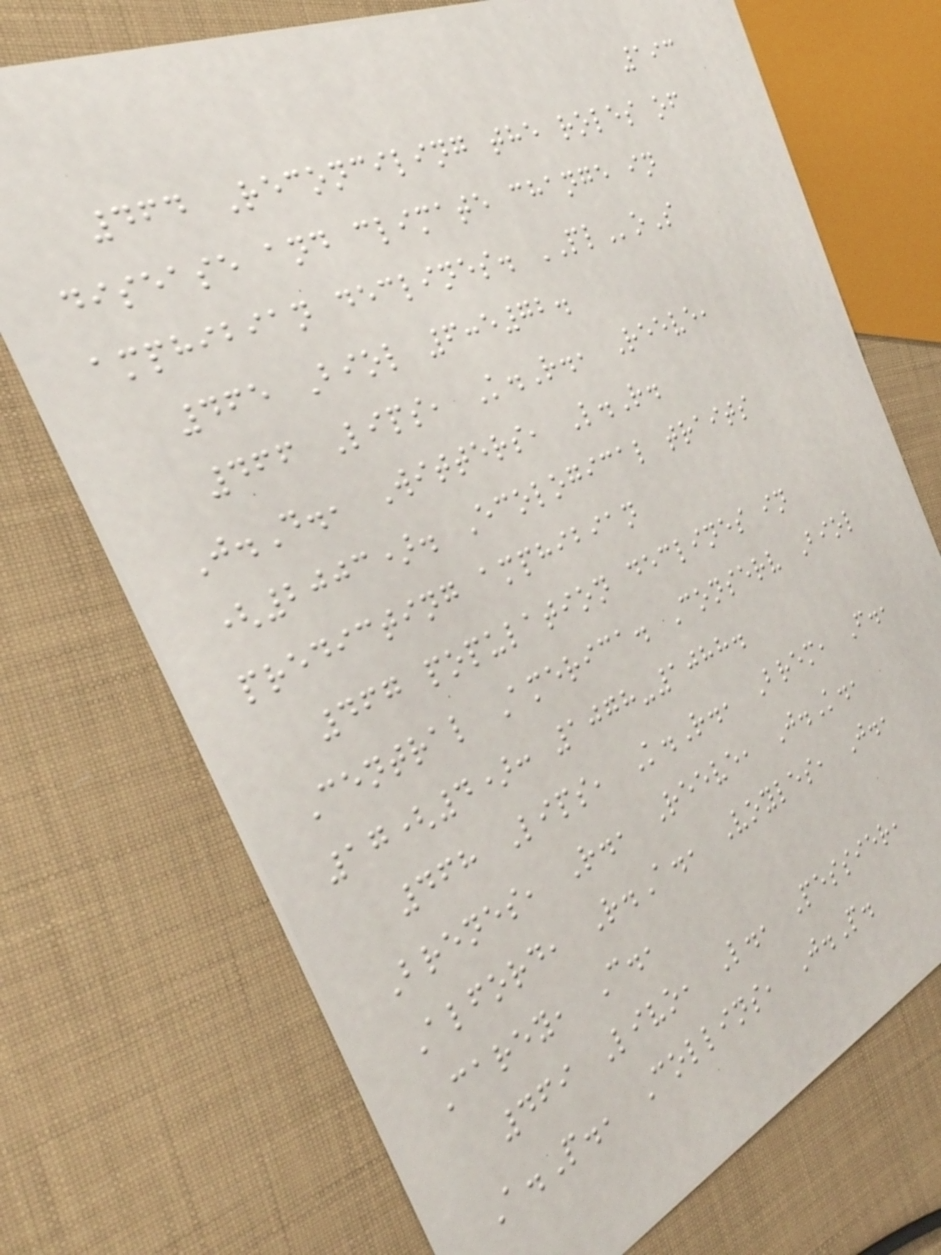193
464 Reconciling the roles of
disease and climate change in
amphibian declines. PLoS
465 Biol 6:e72.
466 Lips, K.R., Reeve,
J.D., Witters, L.R.
(2003). Ecological traits
predicting amphibian
467 population declines in
Central America. Conserv Biol
17(4): 1078-1088.
468 Lips, K.R., Brem, F.,
Brenes, R., Reeve, J.K.,
Alford, R.A., Voyles, J.,
Carey, C.,
469 Livo, L., Pessier,
A.P., Collins, J.P.
